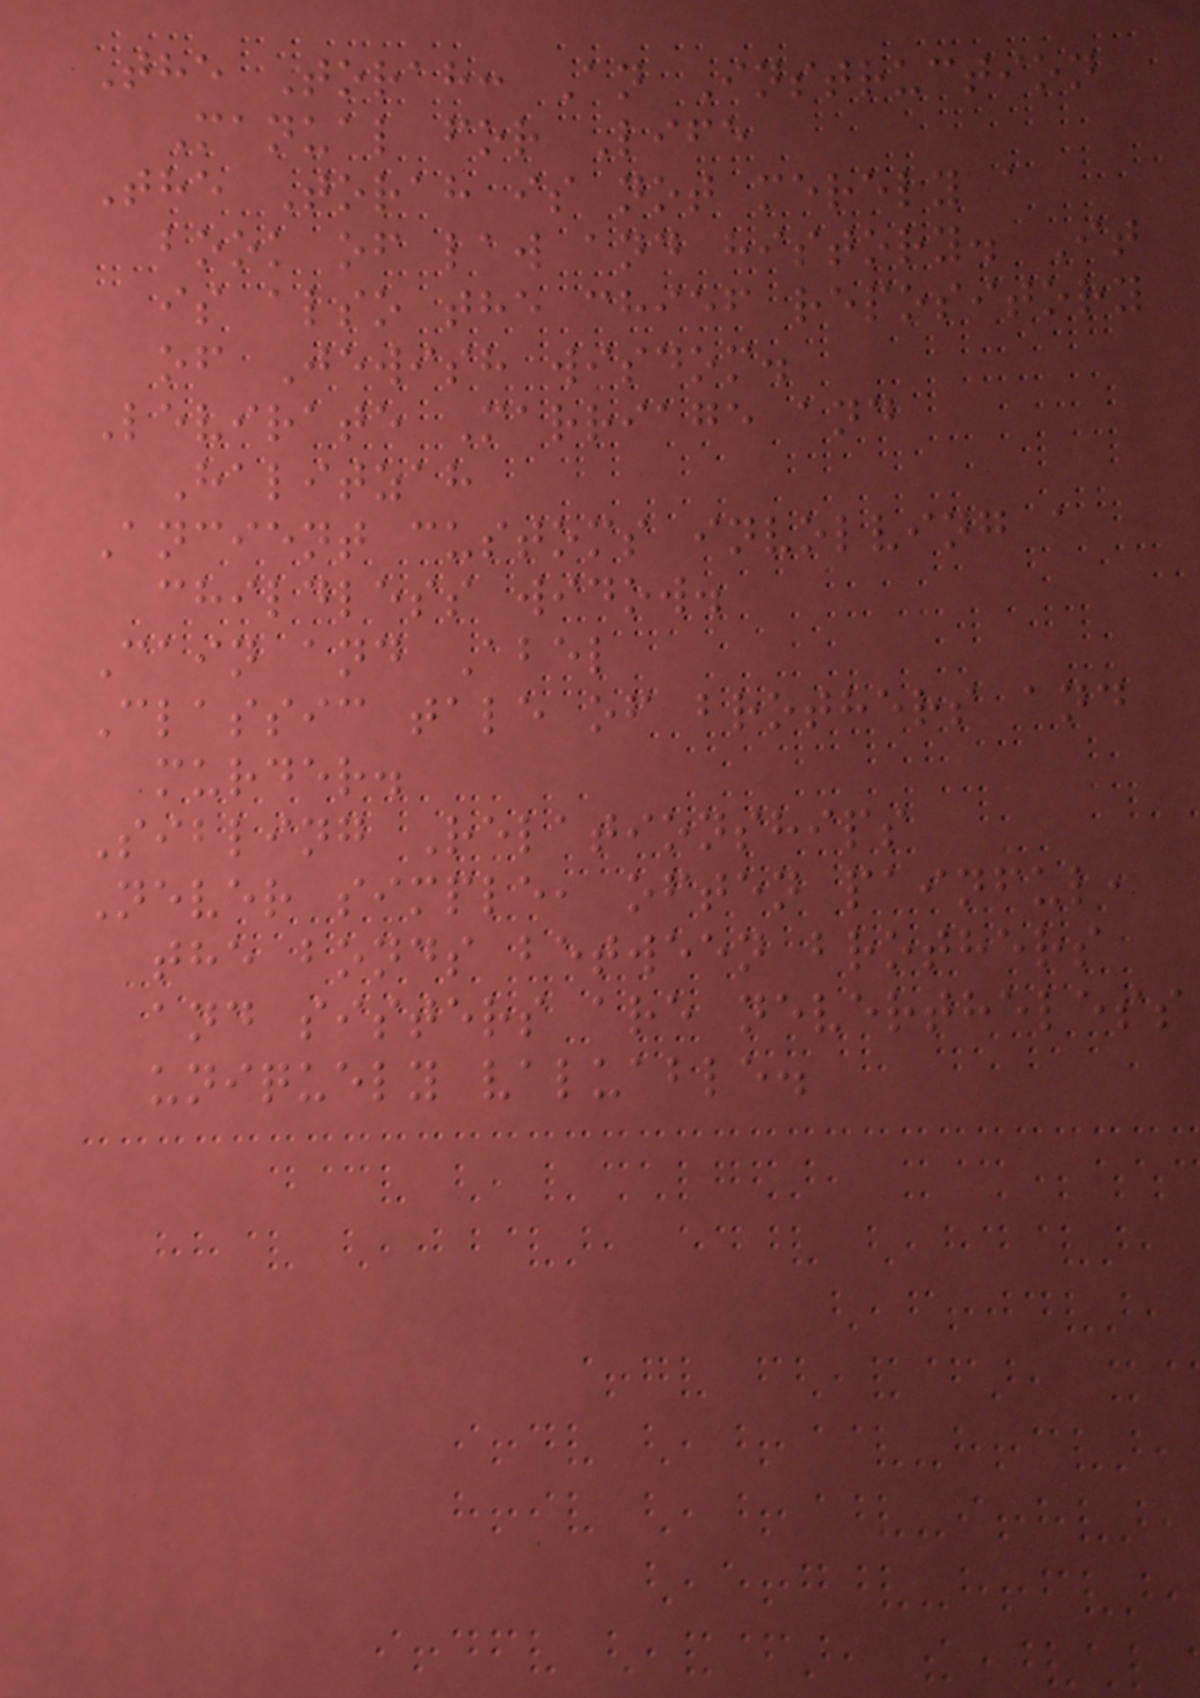The Torah: An Instruction
Manual for Life
The Torah is not merely a
book of law and history. It
is also the chief repository
of Jewish wisdom.
Levirate Marriage and
Halitzah
Ancient customs involving a
childless widow.
Cain and Abel
Classic tale of brothers and
murder.
Sibling Relationships
Never simple, often painful,
the bonds between brothers
and sisters are nevertheless
uniquely valuable.
